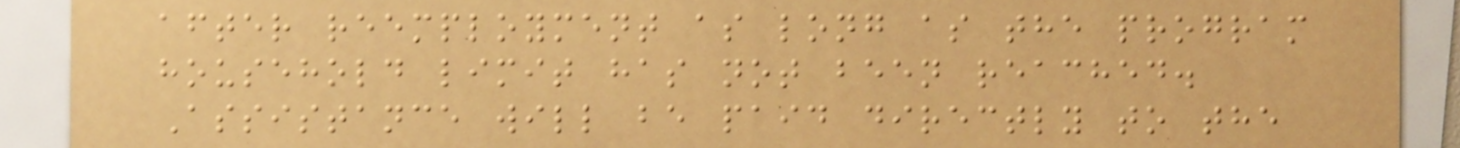after reemployment as long as the program
household limit has not been reached.
Assistance will be paid directly to the
